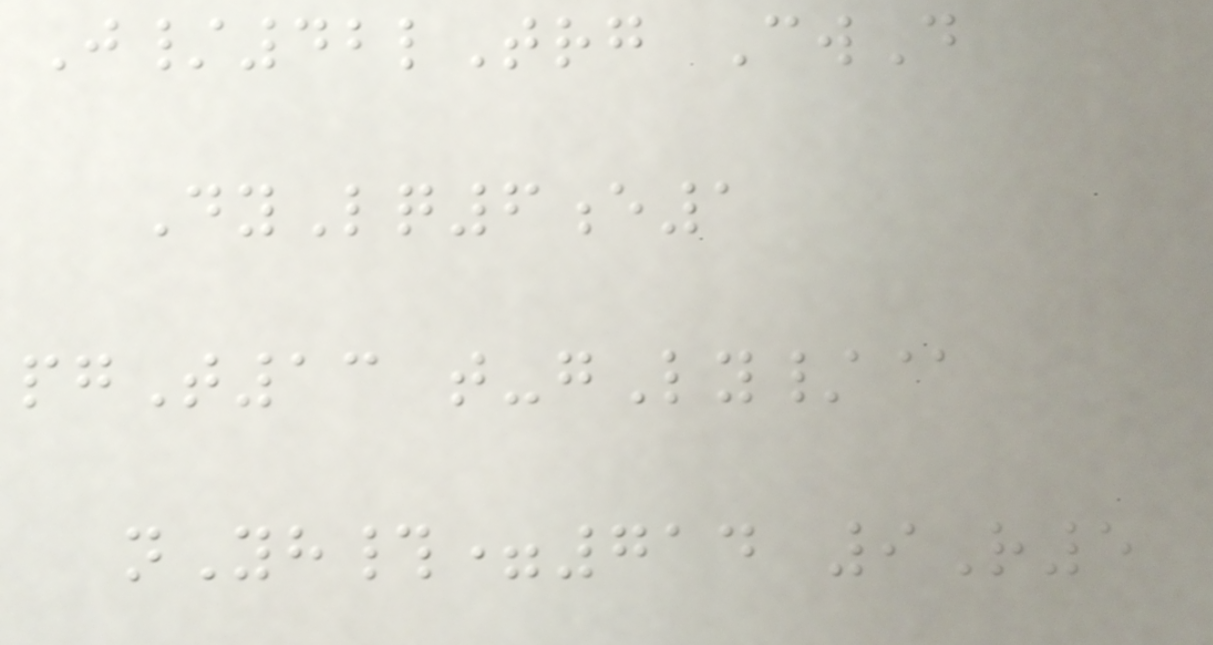J/42lTrg CwD
DyLq6e1
pgT13 t-gLy/@
nYh#=714 9R5
